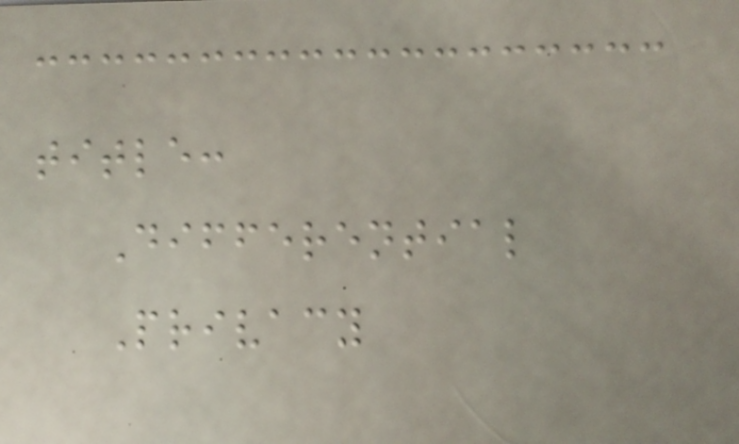title:
Differential
Privacy
